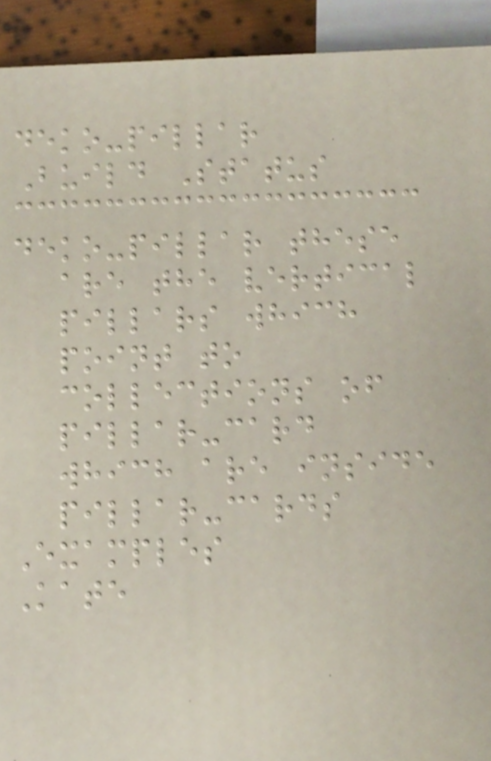deko-pillar
Build Status
deko-pillar these
are the vertical
pillars which
point to
collections of
pillar-card
which are inside
pillar-cards
Examples
Kate
